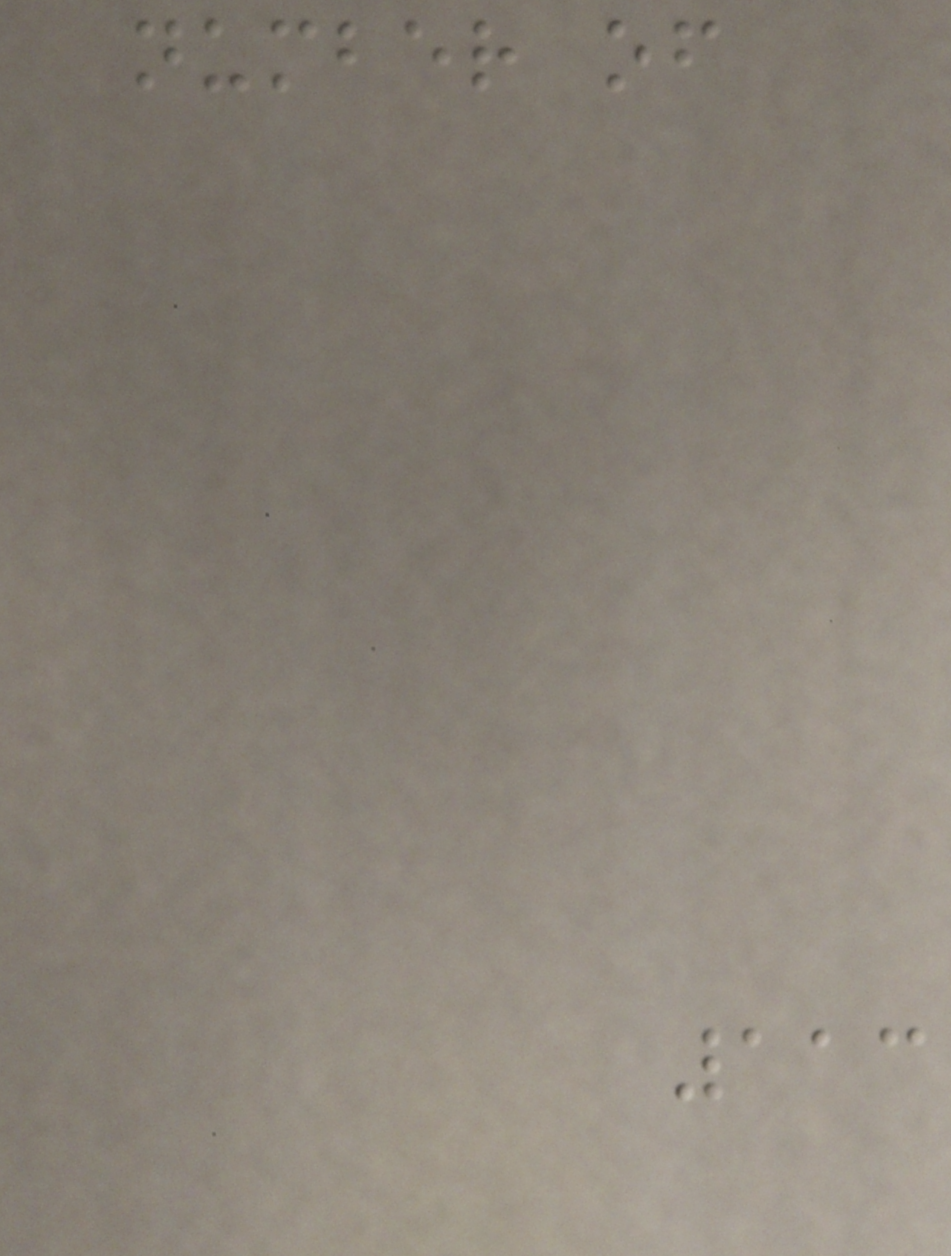number of
113
